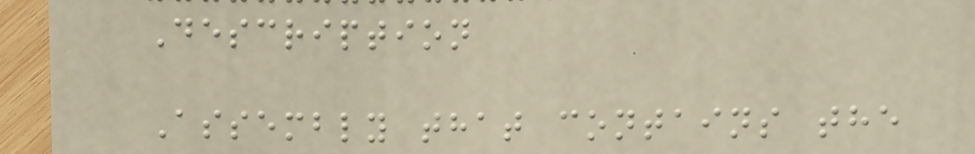Description
Assembly that contains the
